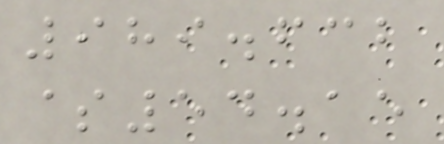989.632
$54.15
